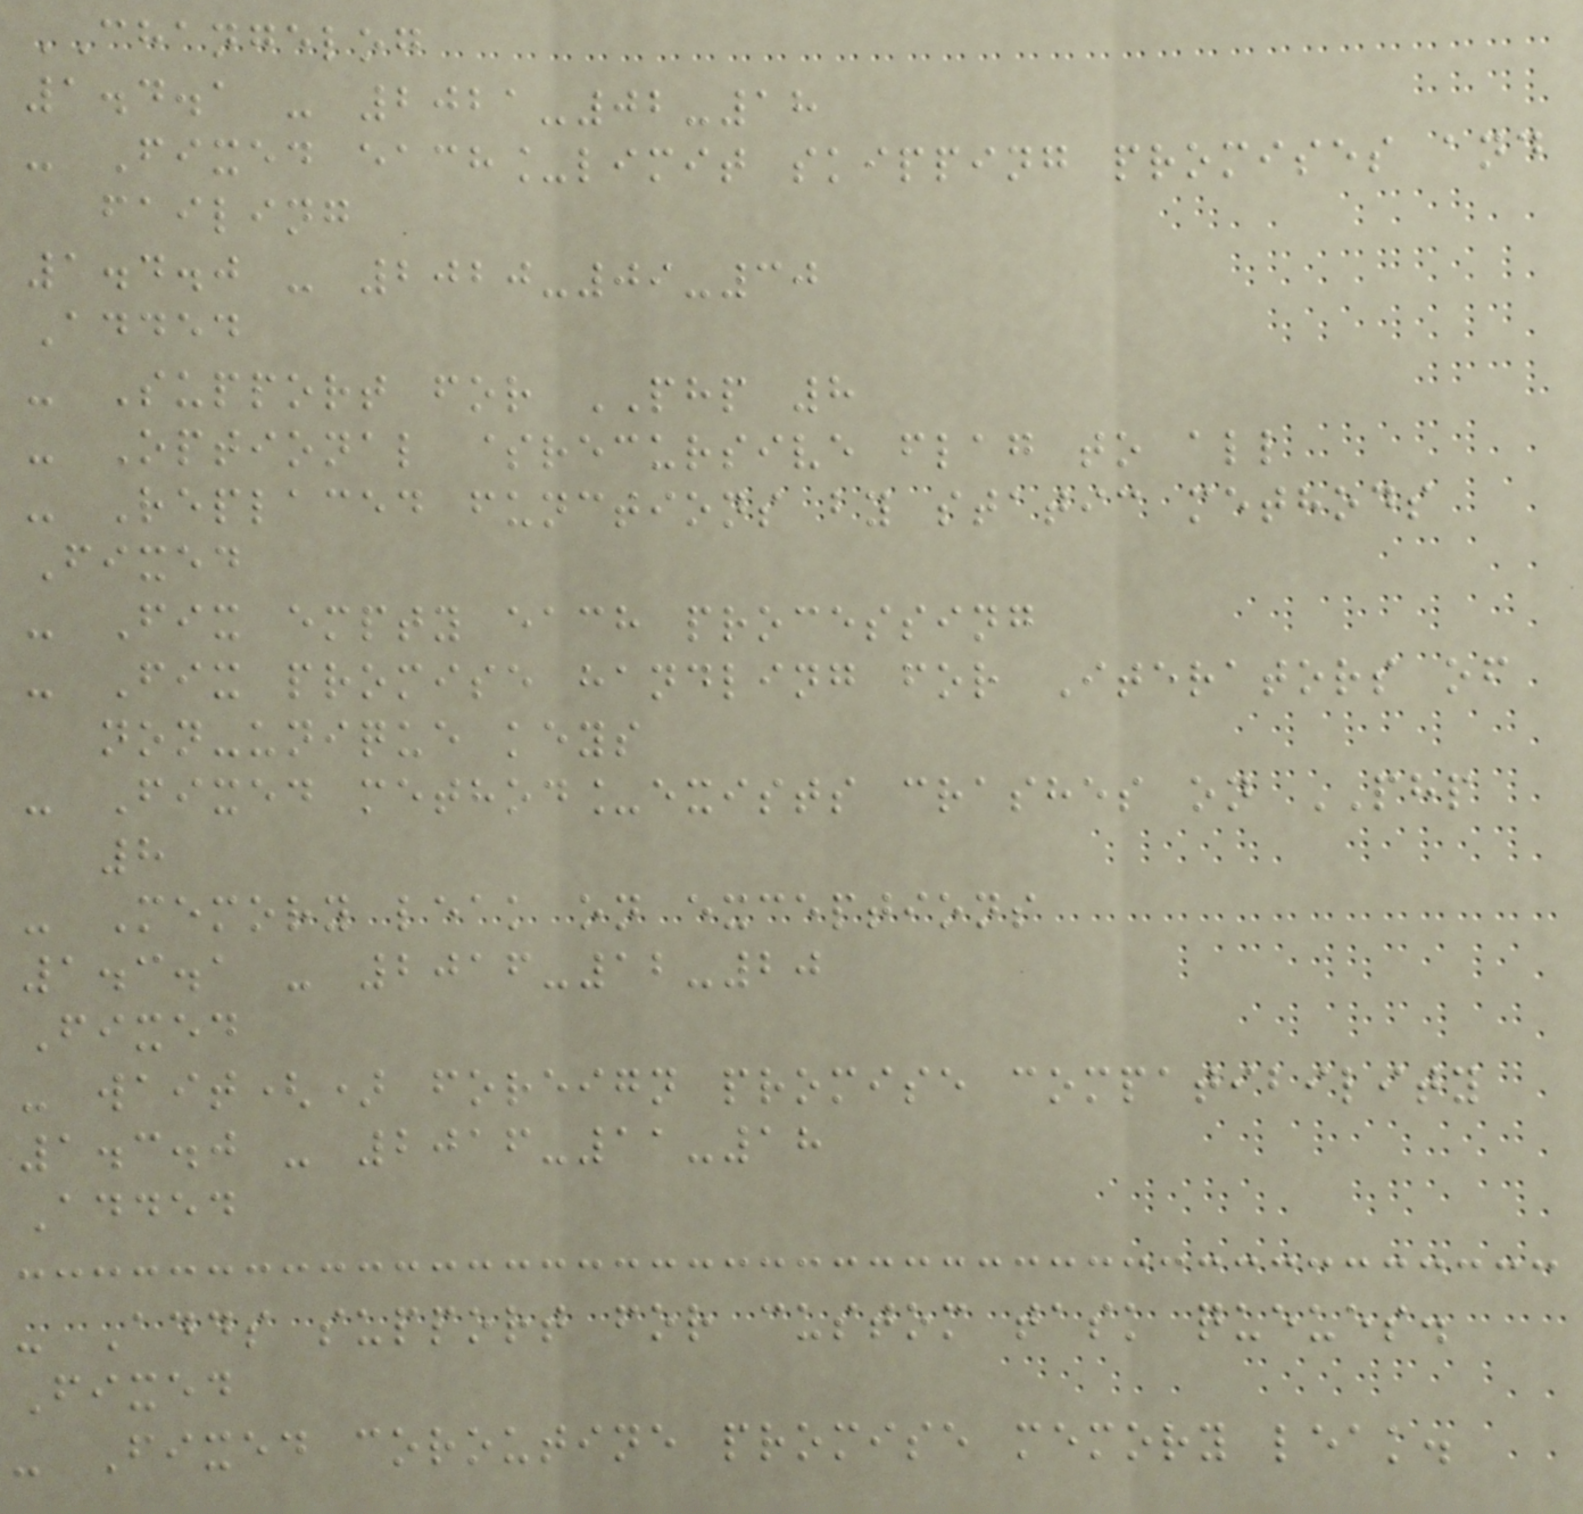CHANGELOG
1.4.1 - 2021-02-18
- Fixed each_limit skipping promises and
failing
1.4.0 - 2020-09-30
Added
- Support for PHP 8
- Optional $recursive flag to all
- Replaced functions by static methods
Fixed
- Fix empty each processing
- Fix promise handling for Iterators of
non-unique keys
- Fixed method_exists crashes on PHP
8
- Memory leak on exceptions
1.3.1 - 2016-12-20
Fixed
- wait() foreign promise compatibility
1.3.0 - 2016-11-18
Added
- Adds support for custom task queues.
Fixed
- Fixed coroutine promise memory leak.
